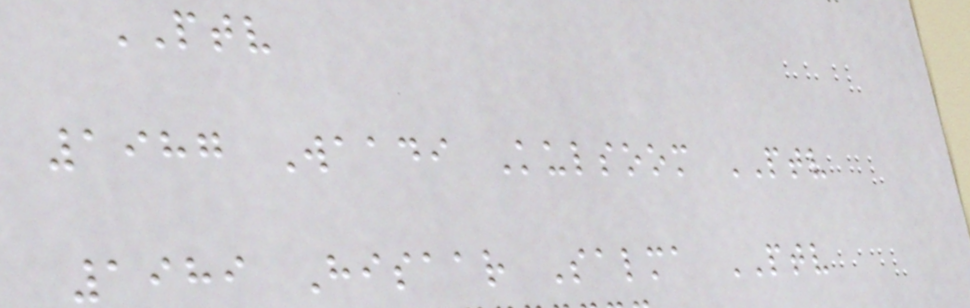PTV
1987 Waadi Kulsoom PTV
1989 Hisaar Salma PTV
